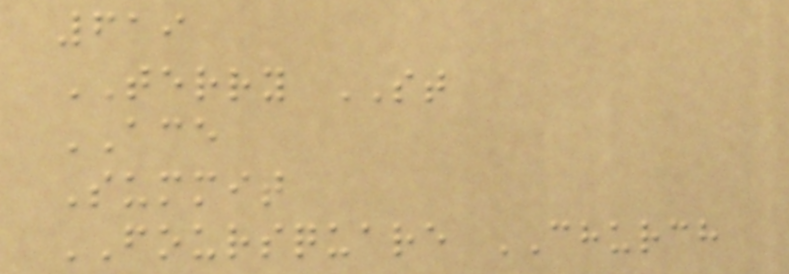619
TERRY ST
ACE
Summit
FOURSQUARE CHURCH
